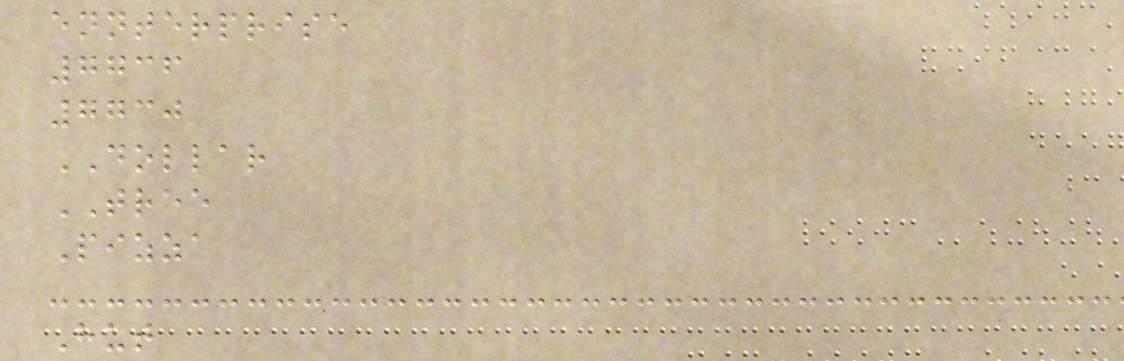ennterprise
7736
7730
DOLLAR
TREE
Pizza
Hut
